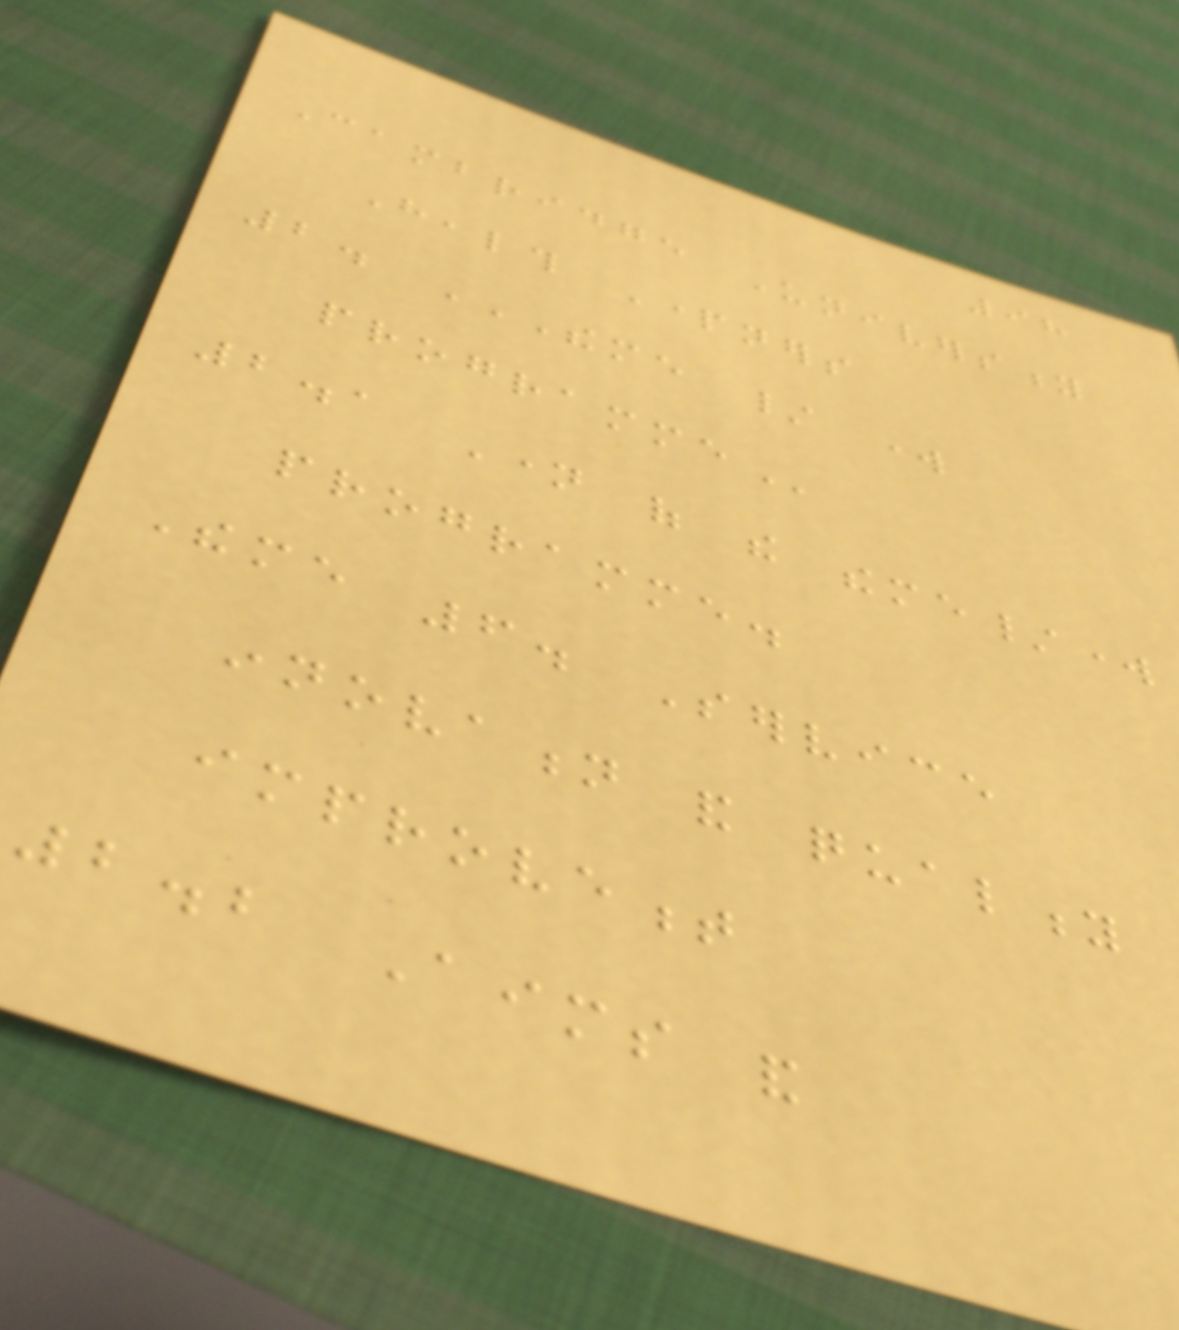98
Cambridge University
Health Partners
2. THEME / WORK
PROGRAMME
2.1 Name of the theme/work
programme.
Theme 6. Service
innovation and quality
improvement
2.2 Aims and
